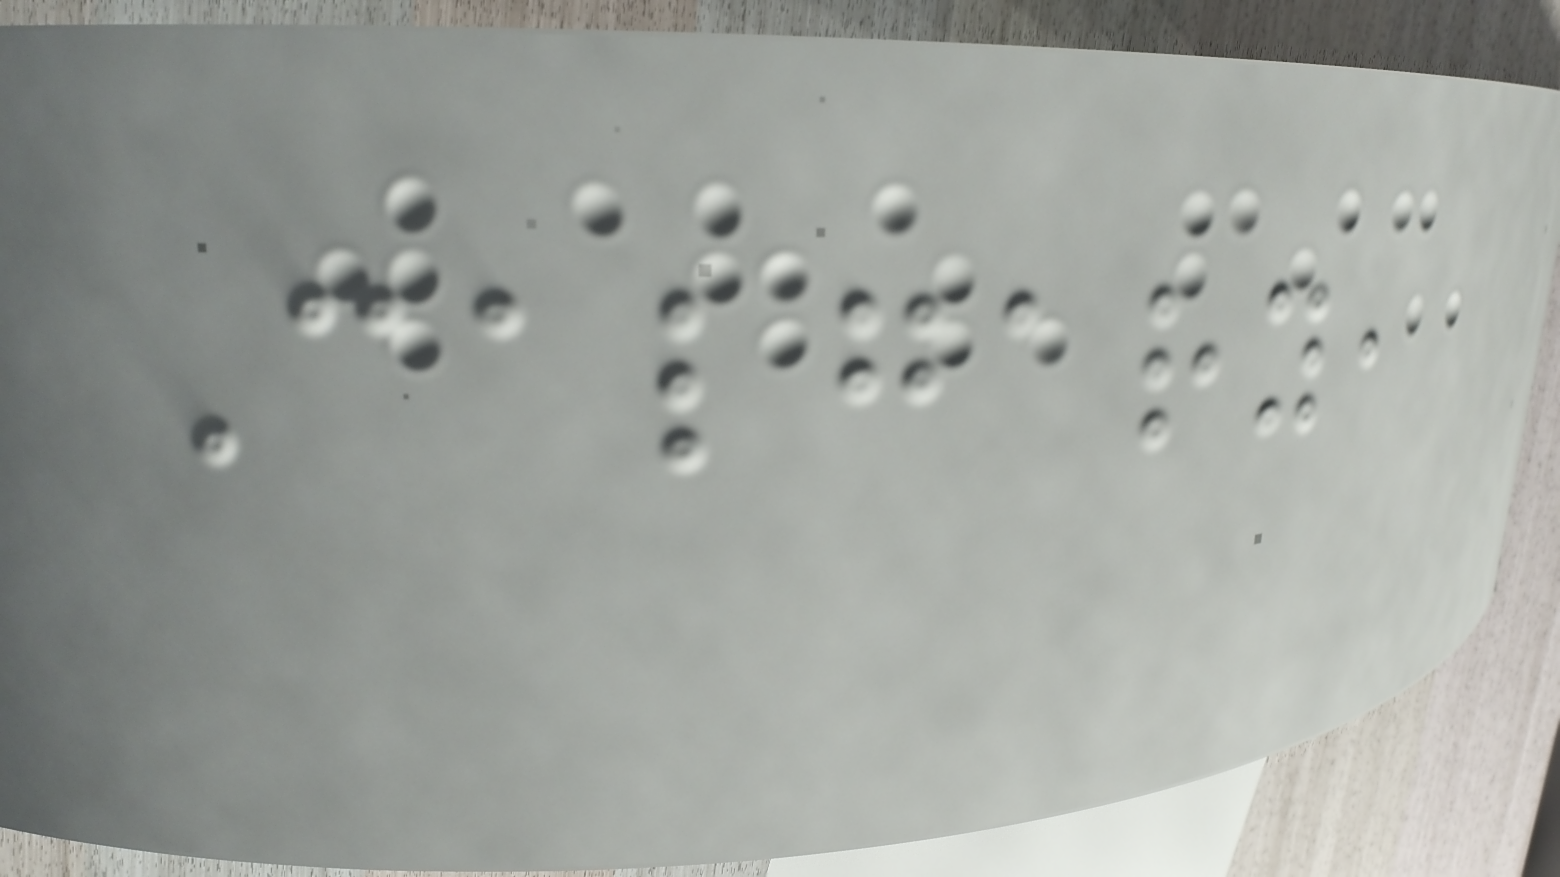Calgary,
